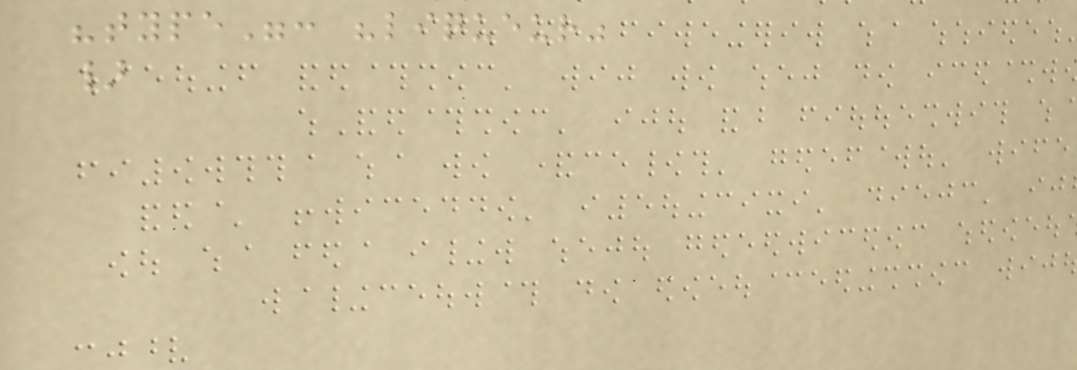"type": "liqueur"
}
